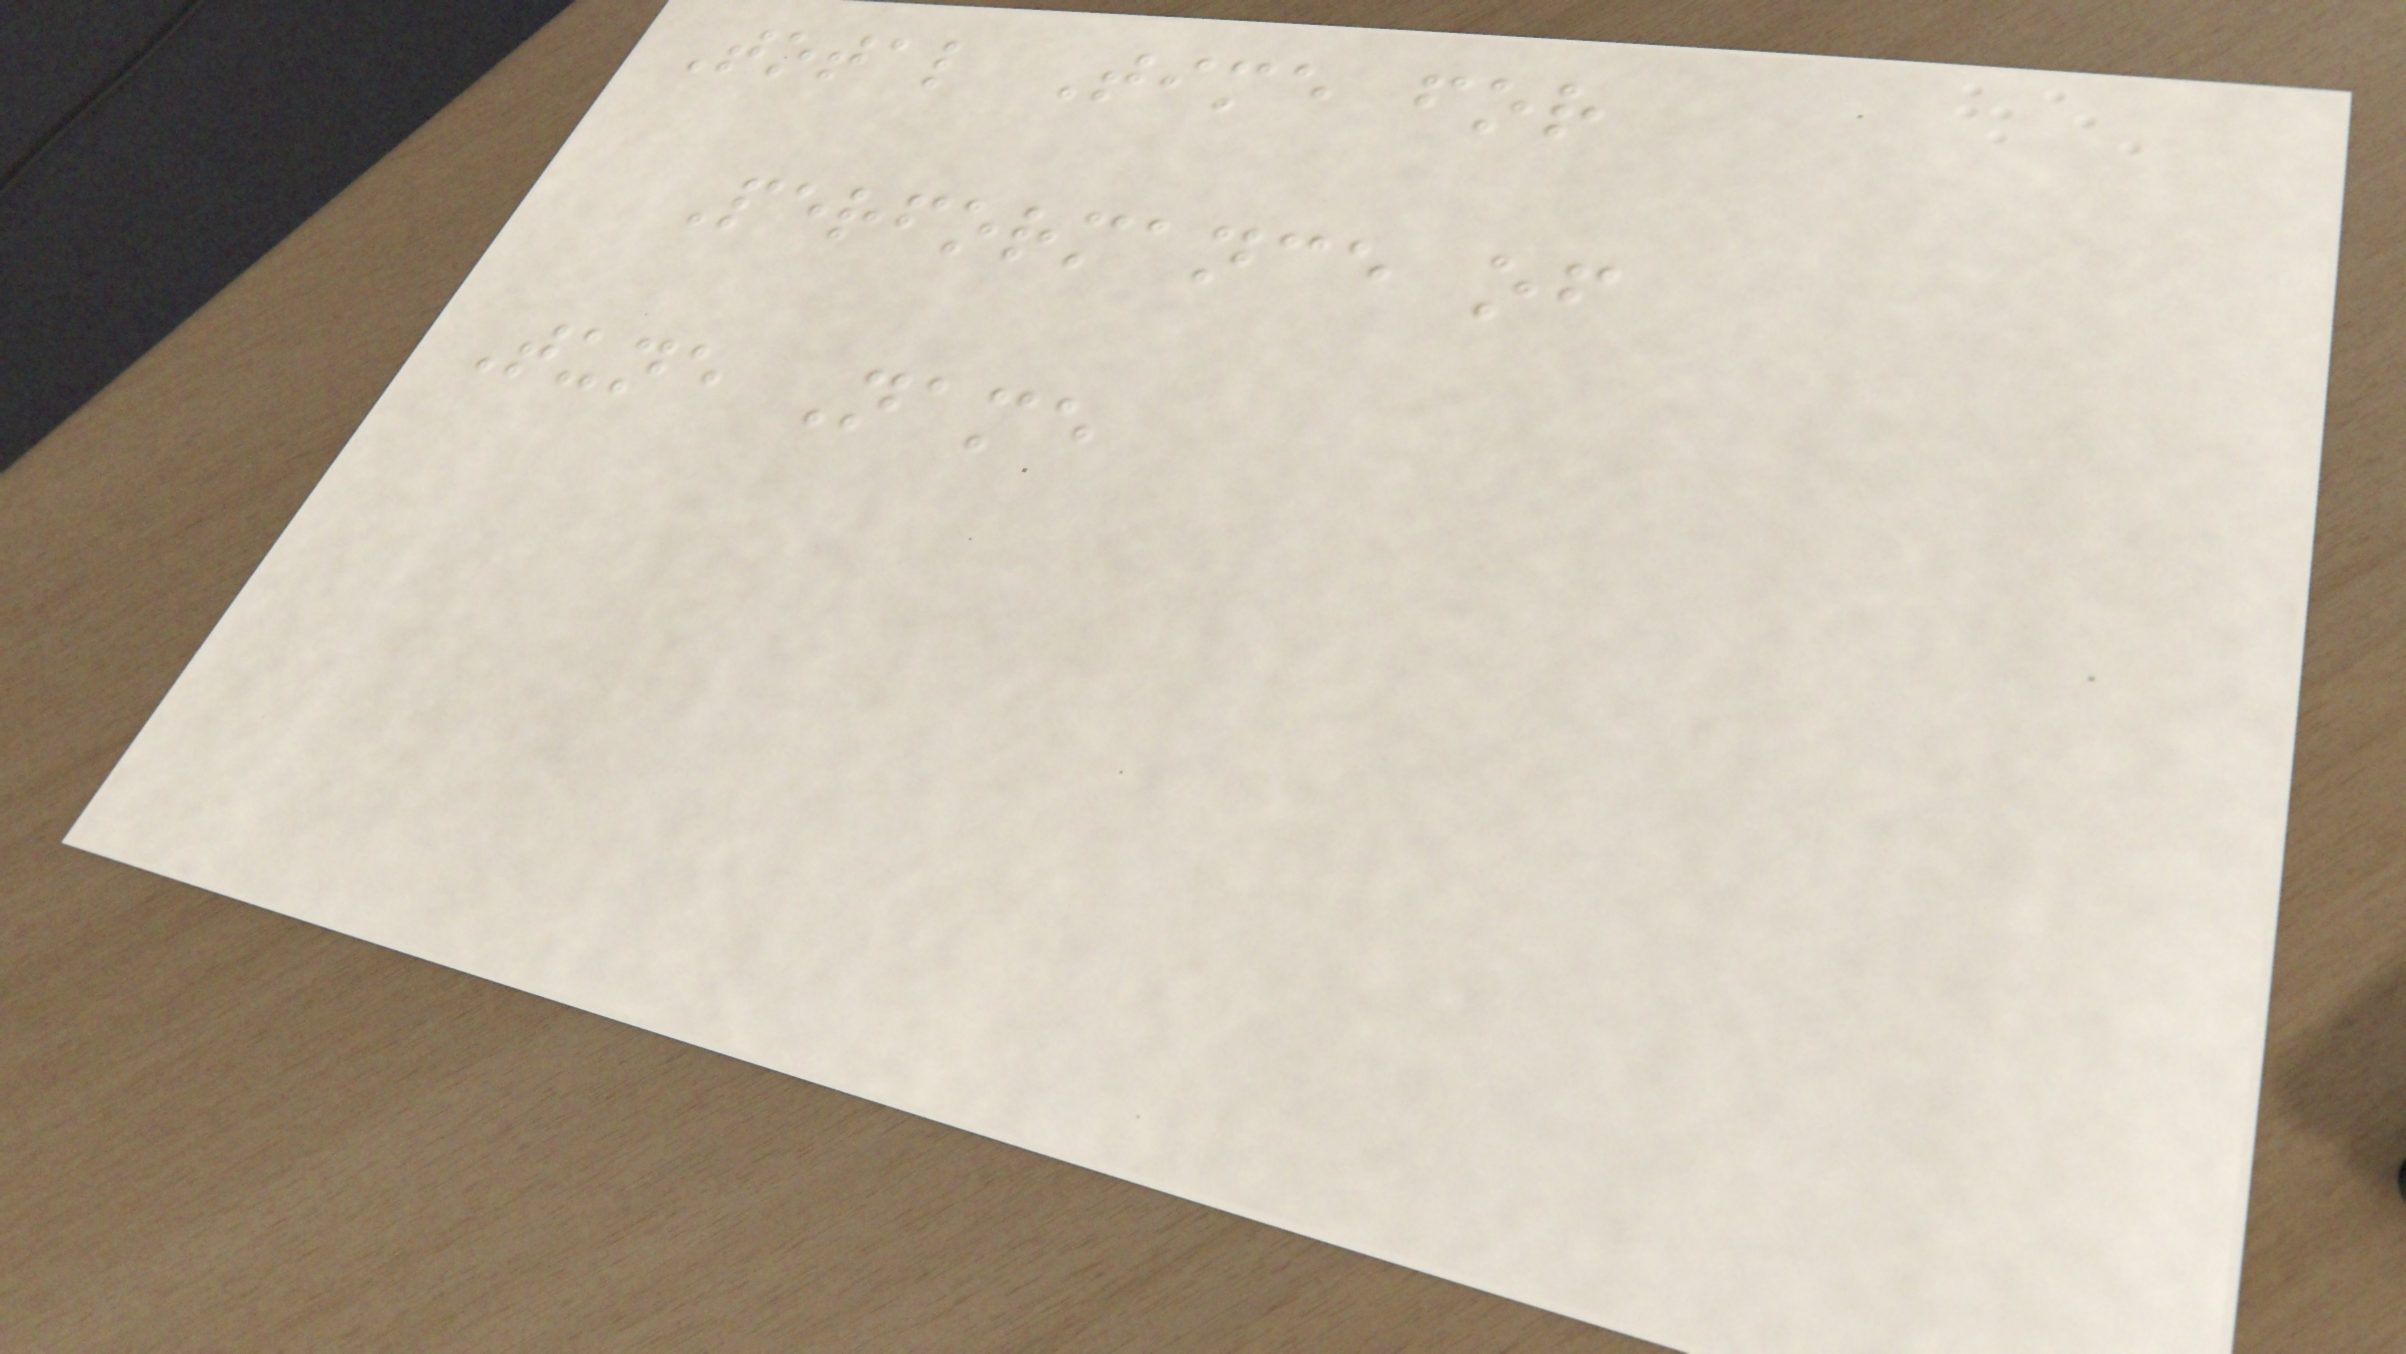Total Time for
Performance of
Tune Name
